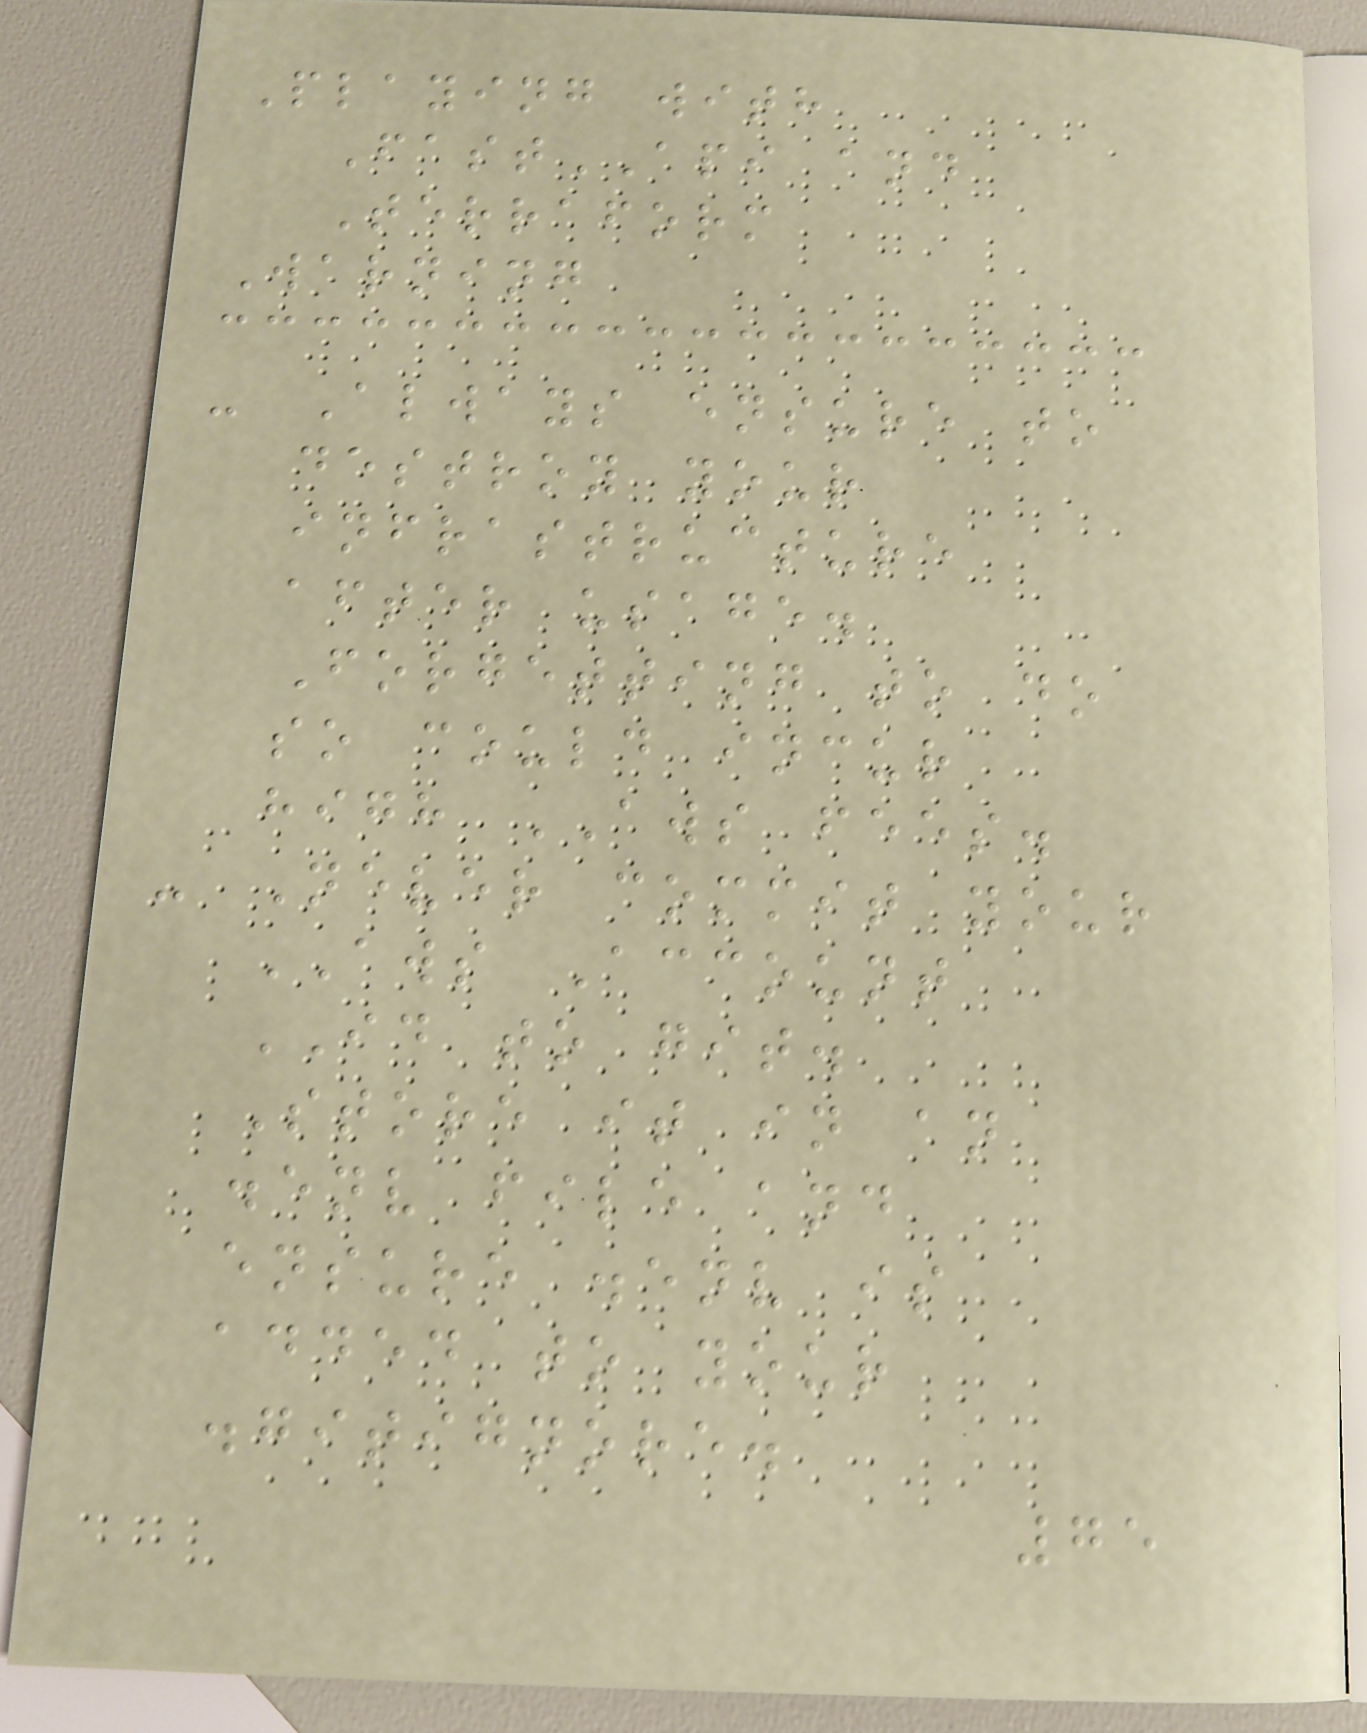Playing with
FastAPI and
Terraform
Warning
- Always ensure to
destroy your
infrastructure
after usage.
Forgetting to do
so could incur
high AWS fees.
- Never commit your
AWS Account
ID to git.
Store it in an
.env file and
ensure .env is
added to your
.gitignore.
75
